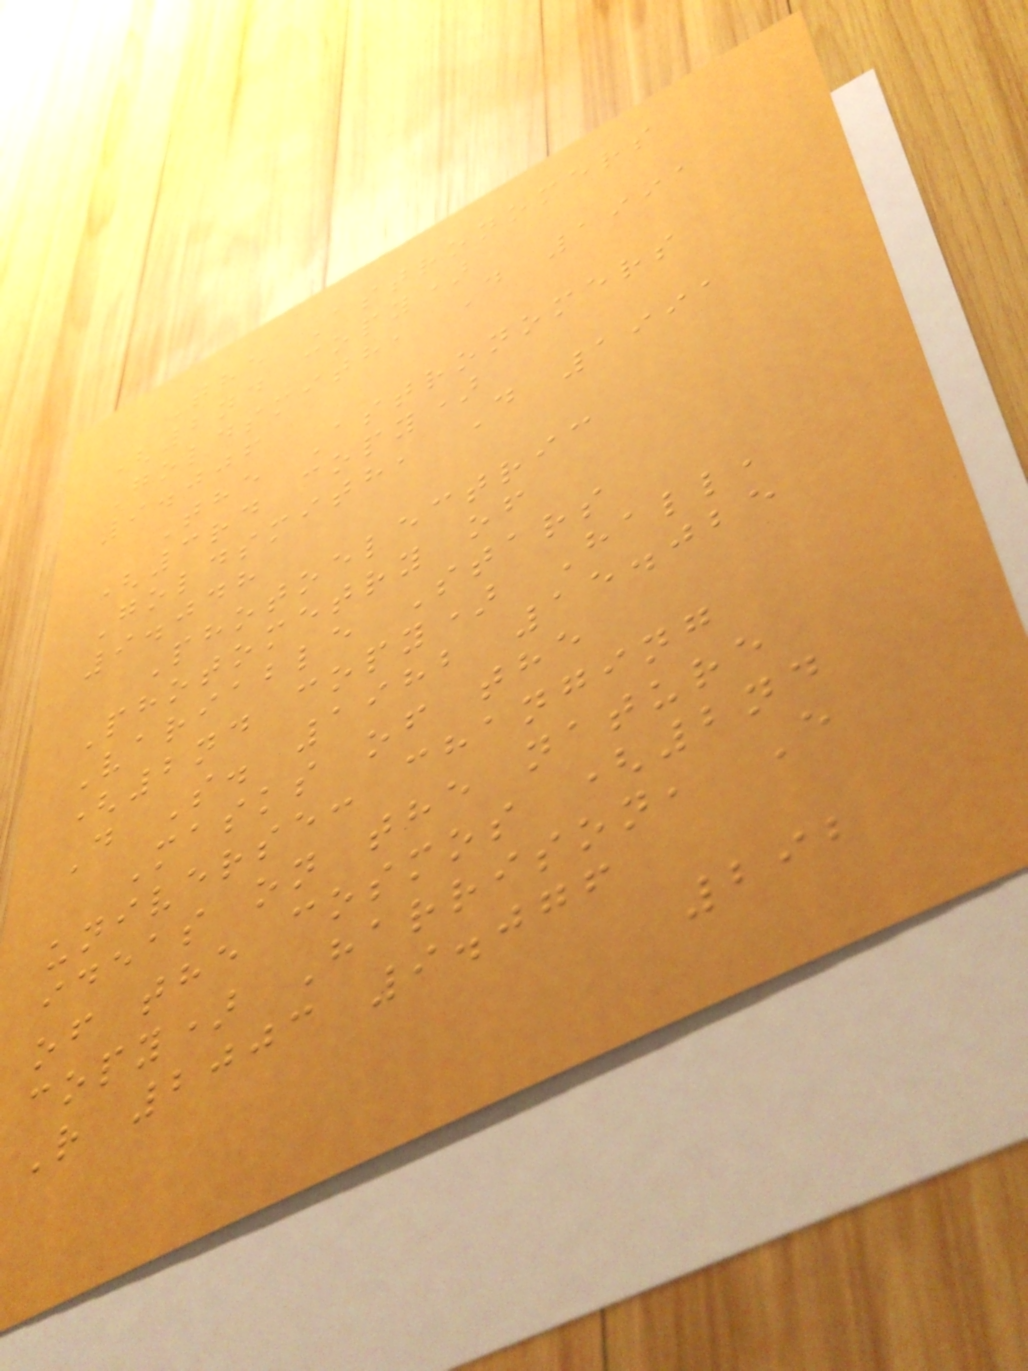The Astronomers
(2nd copy)
Goldsmith, D 1991
9.006
The Astronomers
(3rd copy)
Goldsmith, D 1991
9.048
Photoelectric
Photometry of
Variable Stars
(2nd copy) Hall,
D S. 1982 15.025
Masks of the
universe: changing
ideas on the nature
of the cosmos (2nd
copy) Harrison, E
R 2003 9.076
292
